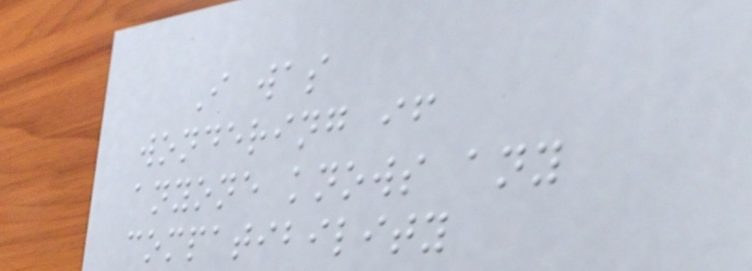I was
wondering if
anyone knows any
compatibility
